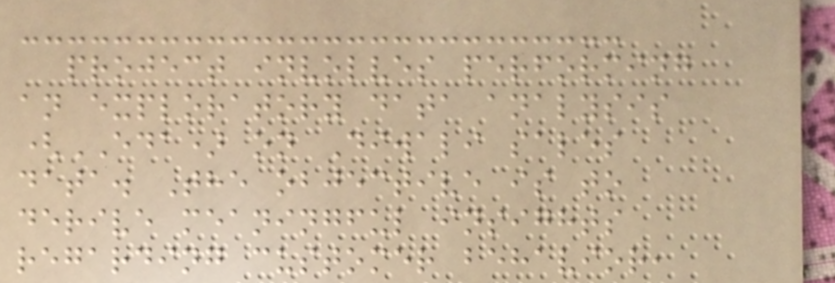project involves performing
an exploratory data analysis
(EDA) on Diwali sales
data. The objective is to
derive meaningful insights
regarding customer behavior,
